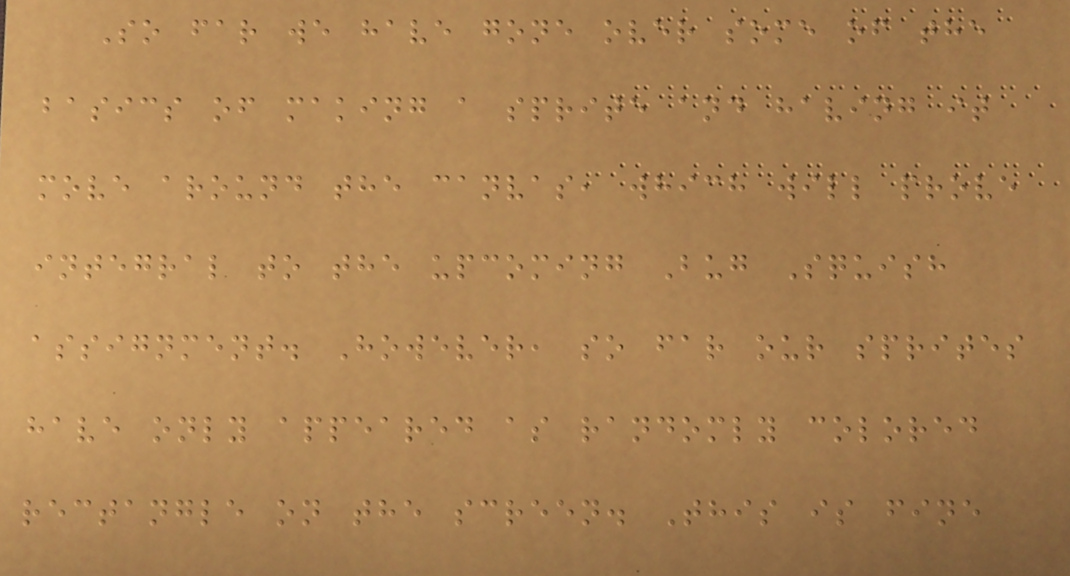So far we have gone over some of the
basics of making a sprite and having it
move around the canvas, which will prove
integral to the upcoming Bug Squish
assignment. However, so far our sprites
have only appeared as randomly colored
rectangle on the screen. This is fine
